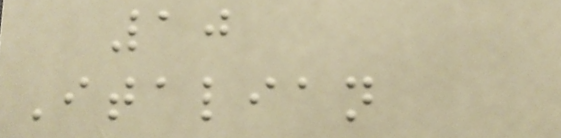10
Italian
